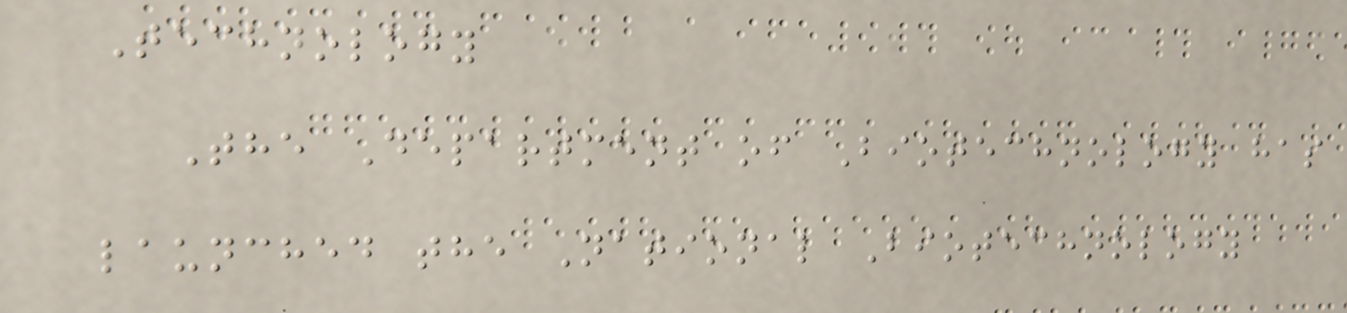Technology
The Department of Biotechnology has
launched the National Biotechnology
